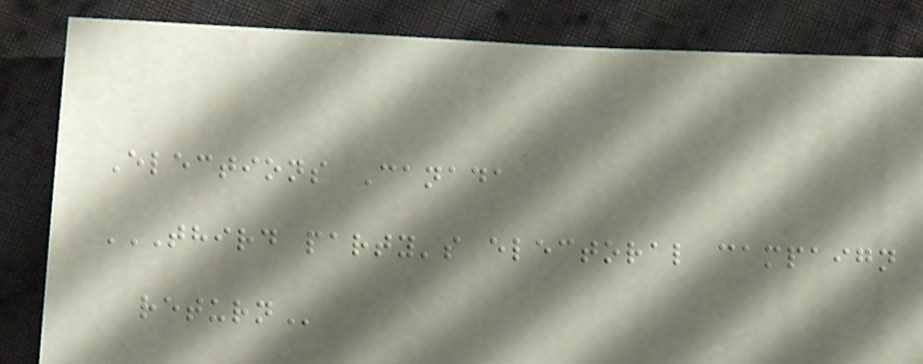Elections Canada
THIRD PARTY'S ELECTORAL CAMPAIGN
RETURN
